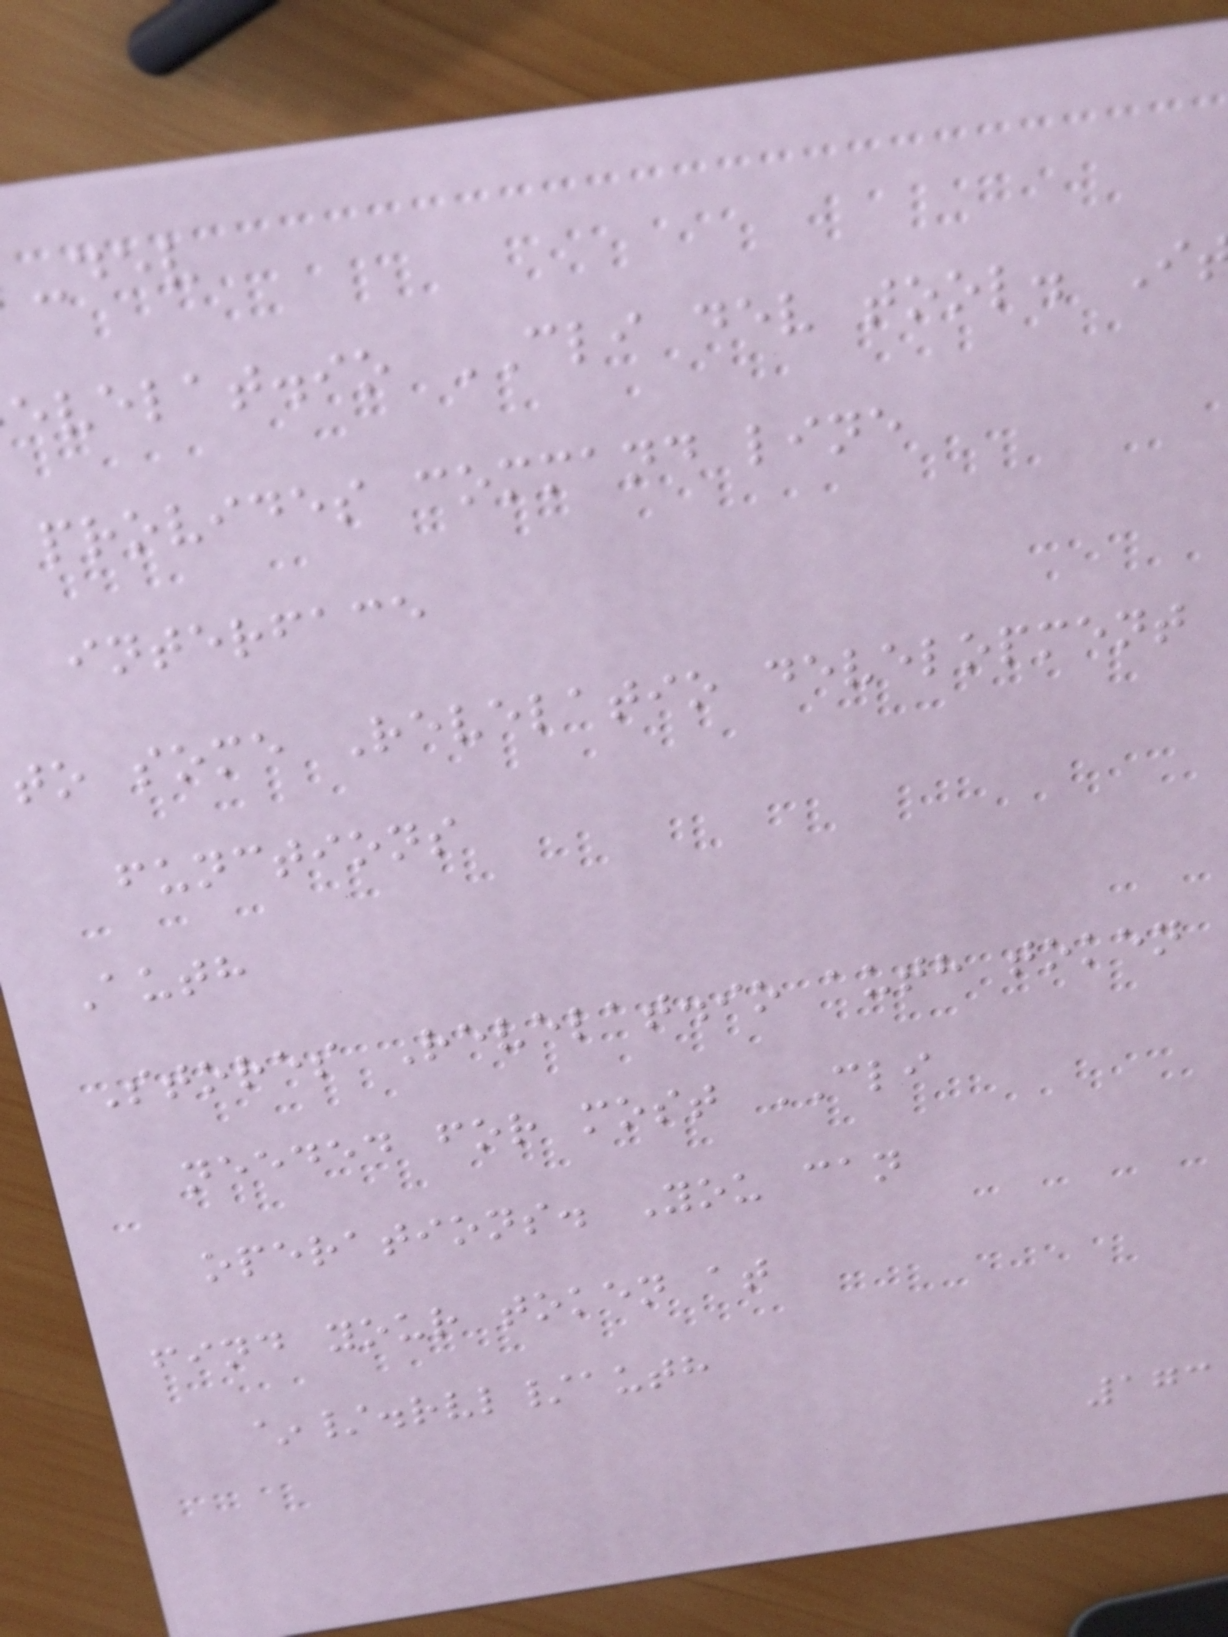-dev
evelat.io CLI dev tool. I
provides command line
interface
to some Revelatio development
functions
Auth
Stores Revelat.io auth token
needed for most CLI
operations. You can
find your token at
~/.rvl/auth
173
